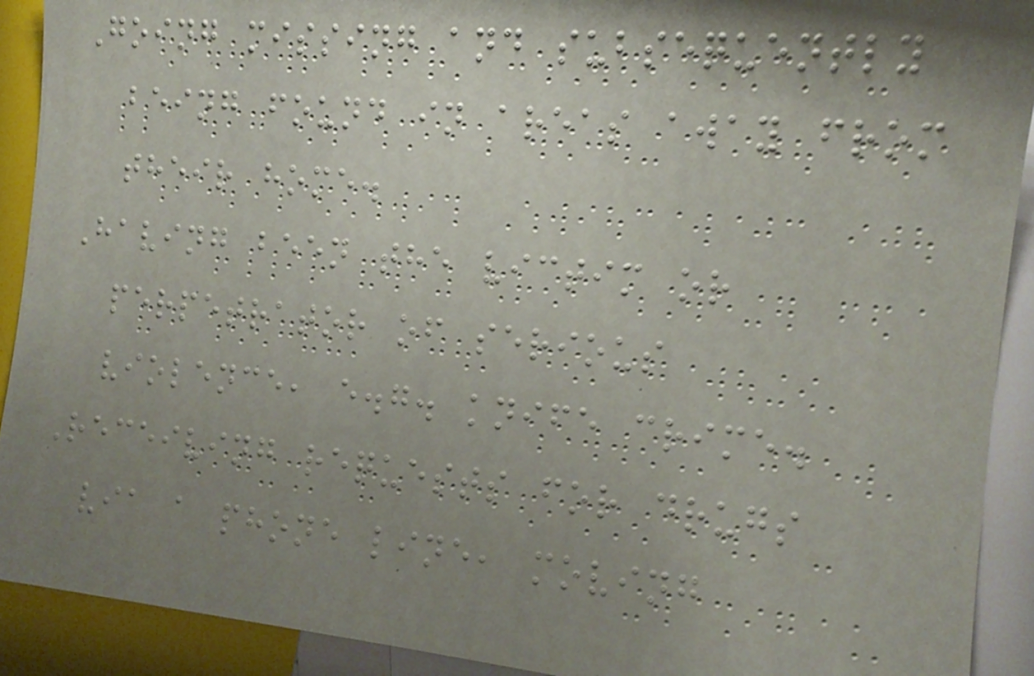Going missing and subsequently
being found in areas away from
their home.
Having been the victim or
perpetrator of serious
violence, e.g. knife crime.
Receiving requests for drugs
via a phone line, moving
